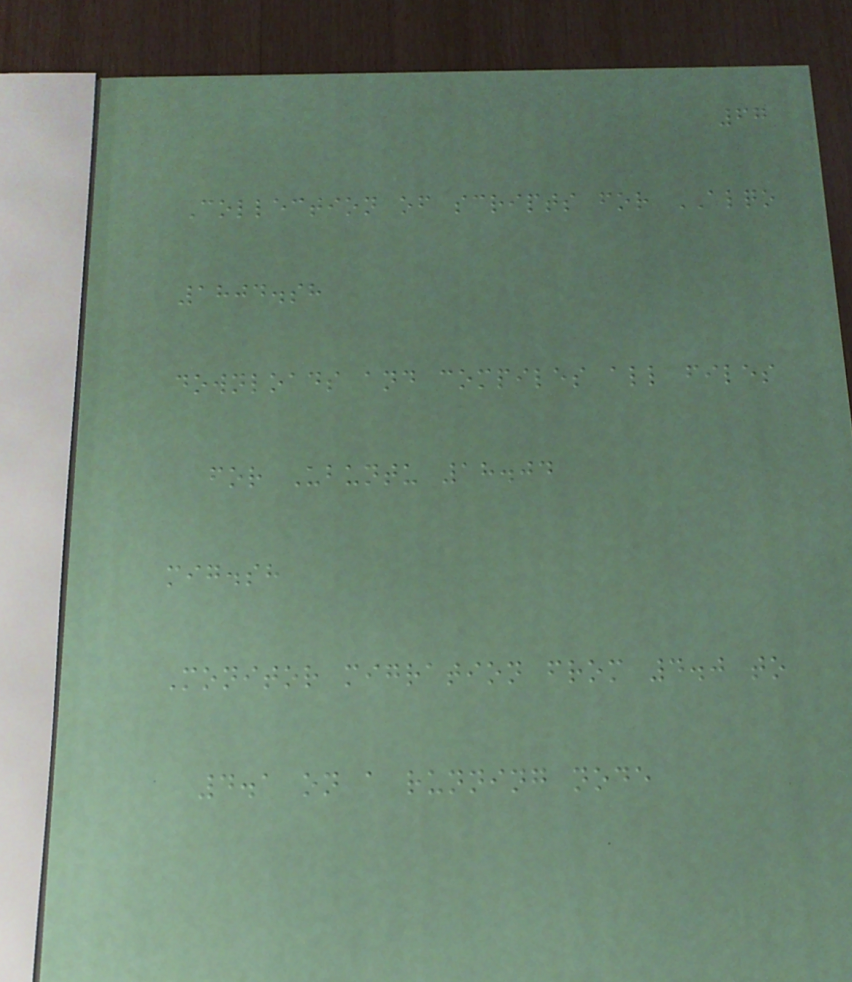67
Collection of scripts for ALQO
1804.sh
downloads and compiles all files
for Ubuntu 18.04
mig.sh
Monitor migration from 4.0 to
4.1 on a running node
